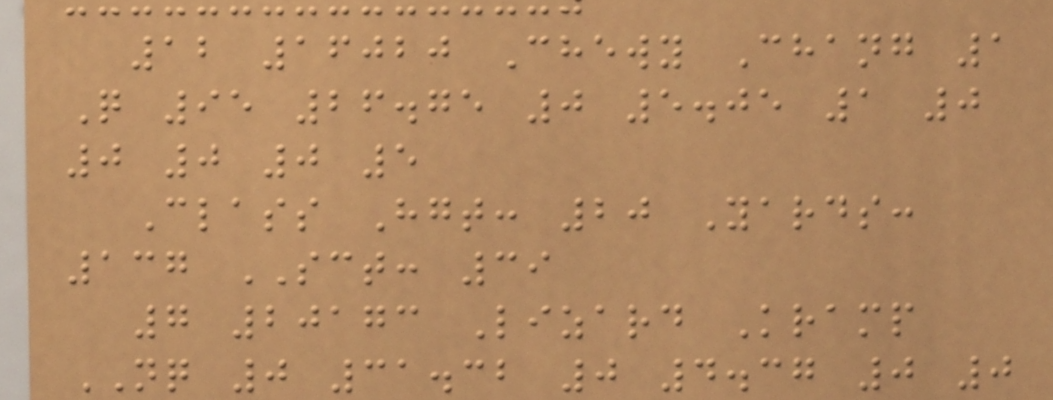12 16020 Chewy Chang 1
Q 95 26.75 0 5.05 1 0
0 0 0 5
Class Hgt: 20 Yards:
137 SCT: 39
7 20173 Lizard Kramp
NQ 0 31.32 0 4.37 0 0
